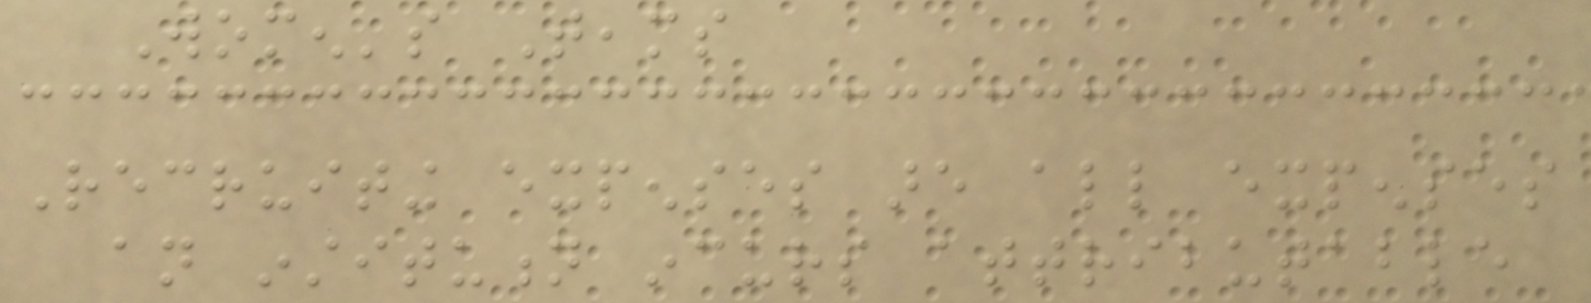Women's Teams
Recruiting expenses are all expenses
an institution incurs attributable
